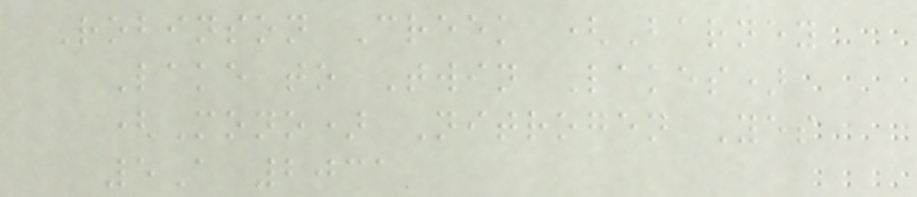Robinson Creek (Barney
Lake to Twin Lakes)
(Mono) Nitrogen Yes
5A 2031
